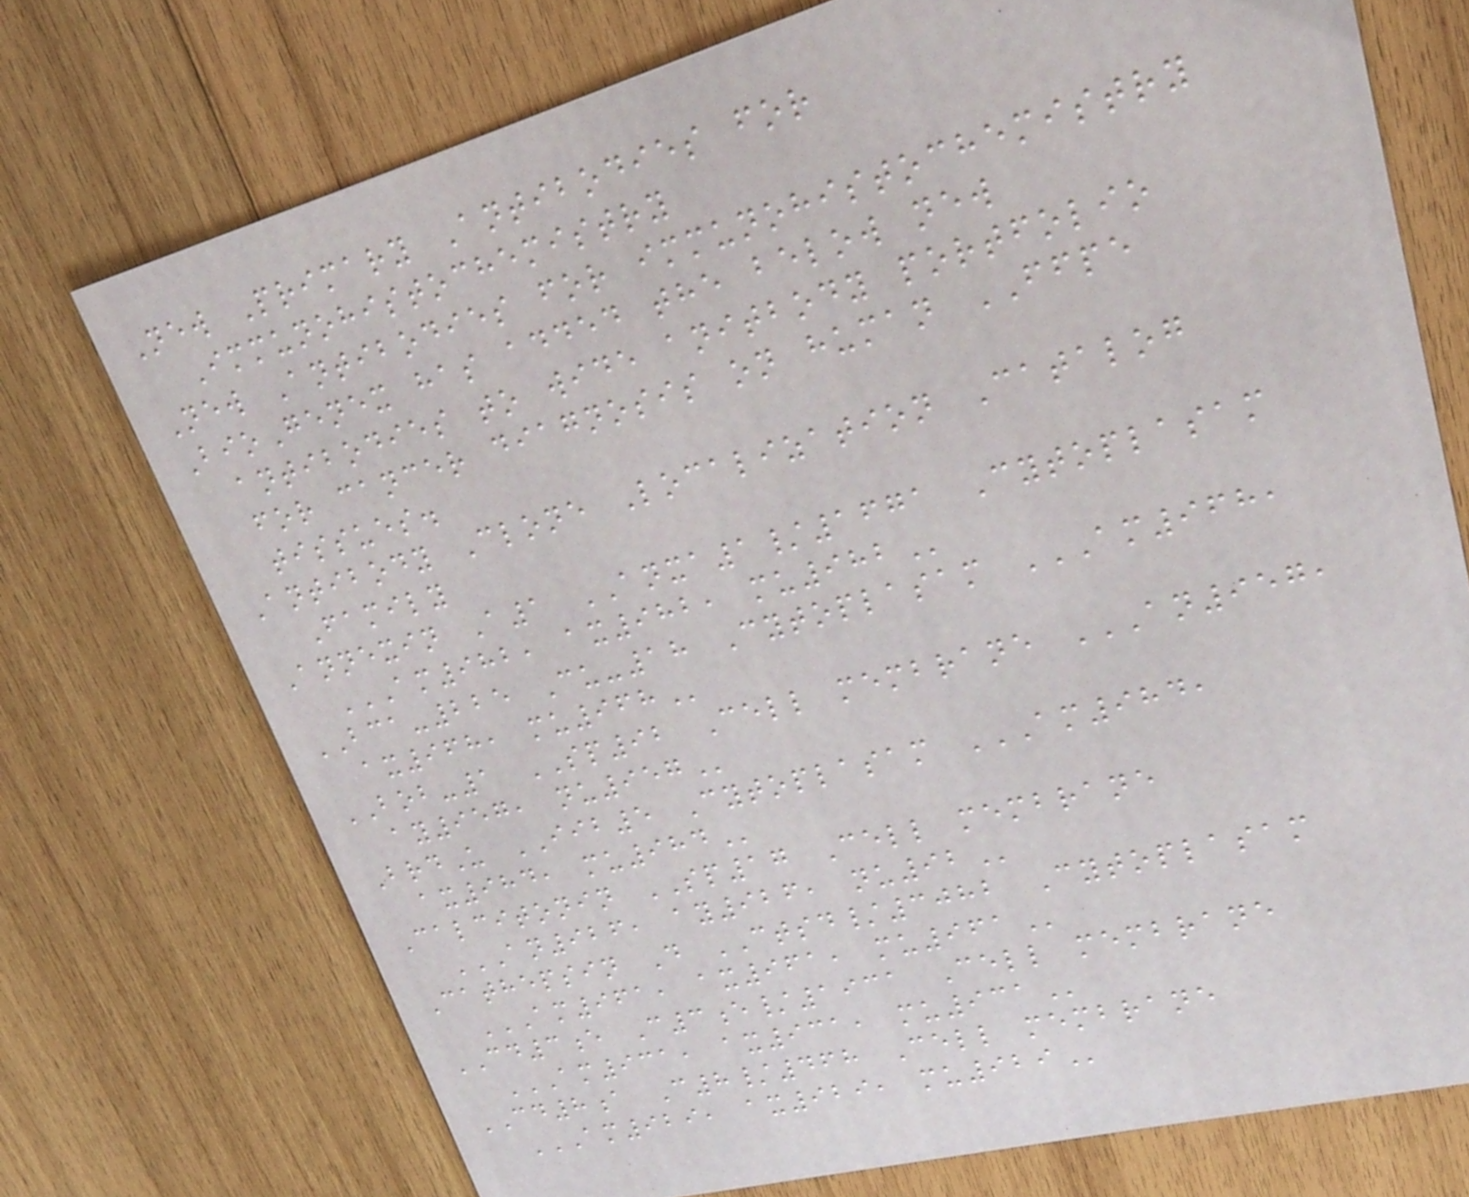New Primary Antibodies for
Immunohistochemistry
New Antibodies for immunohistochemistry
BioGenex has added the below new
antibodies to wide anitbody portfolio
for cancer diagnosis on human FFPE
tissues.
Antibody Clone Localization Catalog
Family
Annexin A1 ANXA1/1671 Cytoplasam
AM982, AX982, MU982
BCA-225 Cu-18 Cytoplasam AM968,
AX968, MU968
BOB-1 SP92 Cell membrane AN957,
AY957, NU957
BrdU IIB5 Cytoplasam AM984,
AX984, MU984
Calcitonin SP17 Cell membrane
AN926, AY926, NU92
Cathepsin D CTSD/3082 Cytoplasam
AM961, AX961, MU961
CD3e C3e/1931 Cell membrane
AM931, AX931, MU931
CD8a C8/468 Cell membrane
AM929, AX929, MU929
